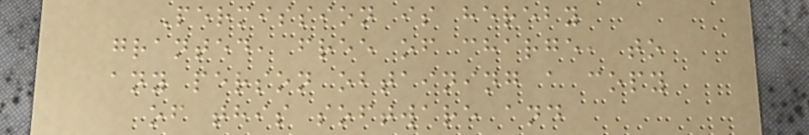Permission is hereby
granted, free of charge, to
any person obtaining a copy
of this software and
